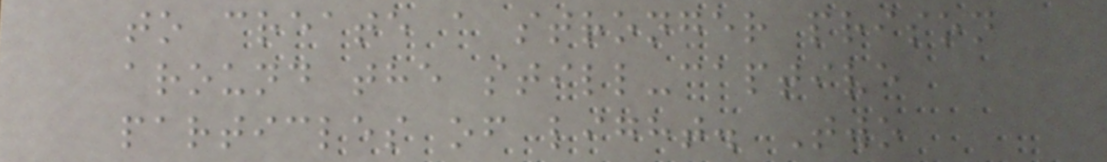to create a stronger prison
around the still-captive
particles of light. Two
